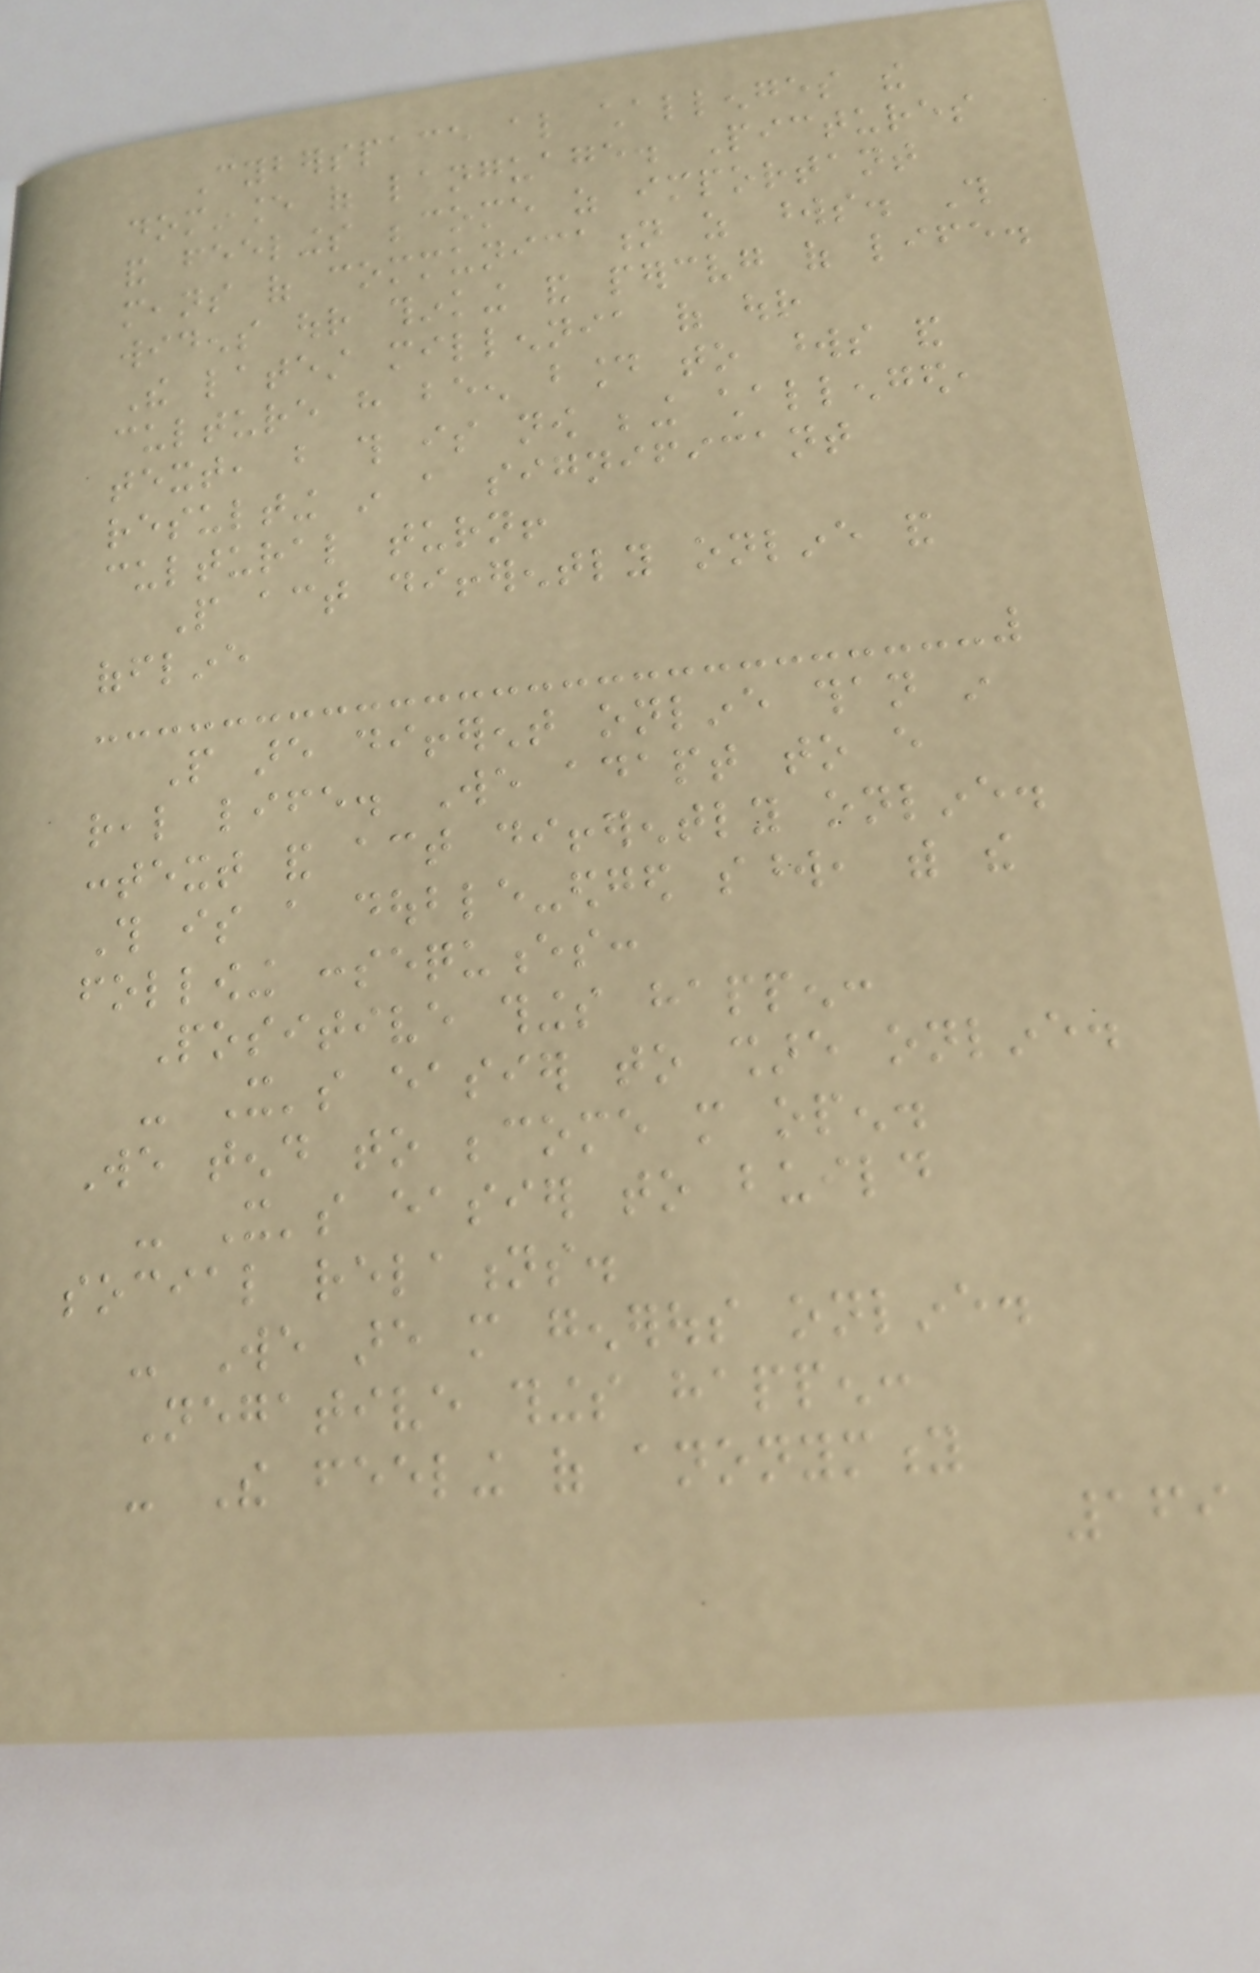Cyberspace also challenges the
dominance of language. Pictures
and feelings become as important
means of communication as words. This
widens our thinking and perceiving of life.
The latest millennia of our
culture have been bound to words and
text, but this is now being challenged,
resulting in a significant
cultural turn!
People act differently online and
offline
People are different online than in
real life. We adapt to every
context and act differently online.
This is a double-edged sword, with the
following consequences:
Positive things happen:
- It's easier to share online.
We tend to become more open.
- It's easier to build
social relations.
- We are more generous online.
Negative things happen:
- The feeling of anonymity
169
